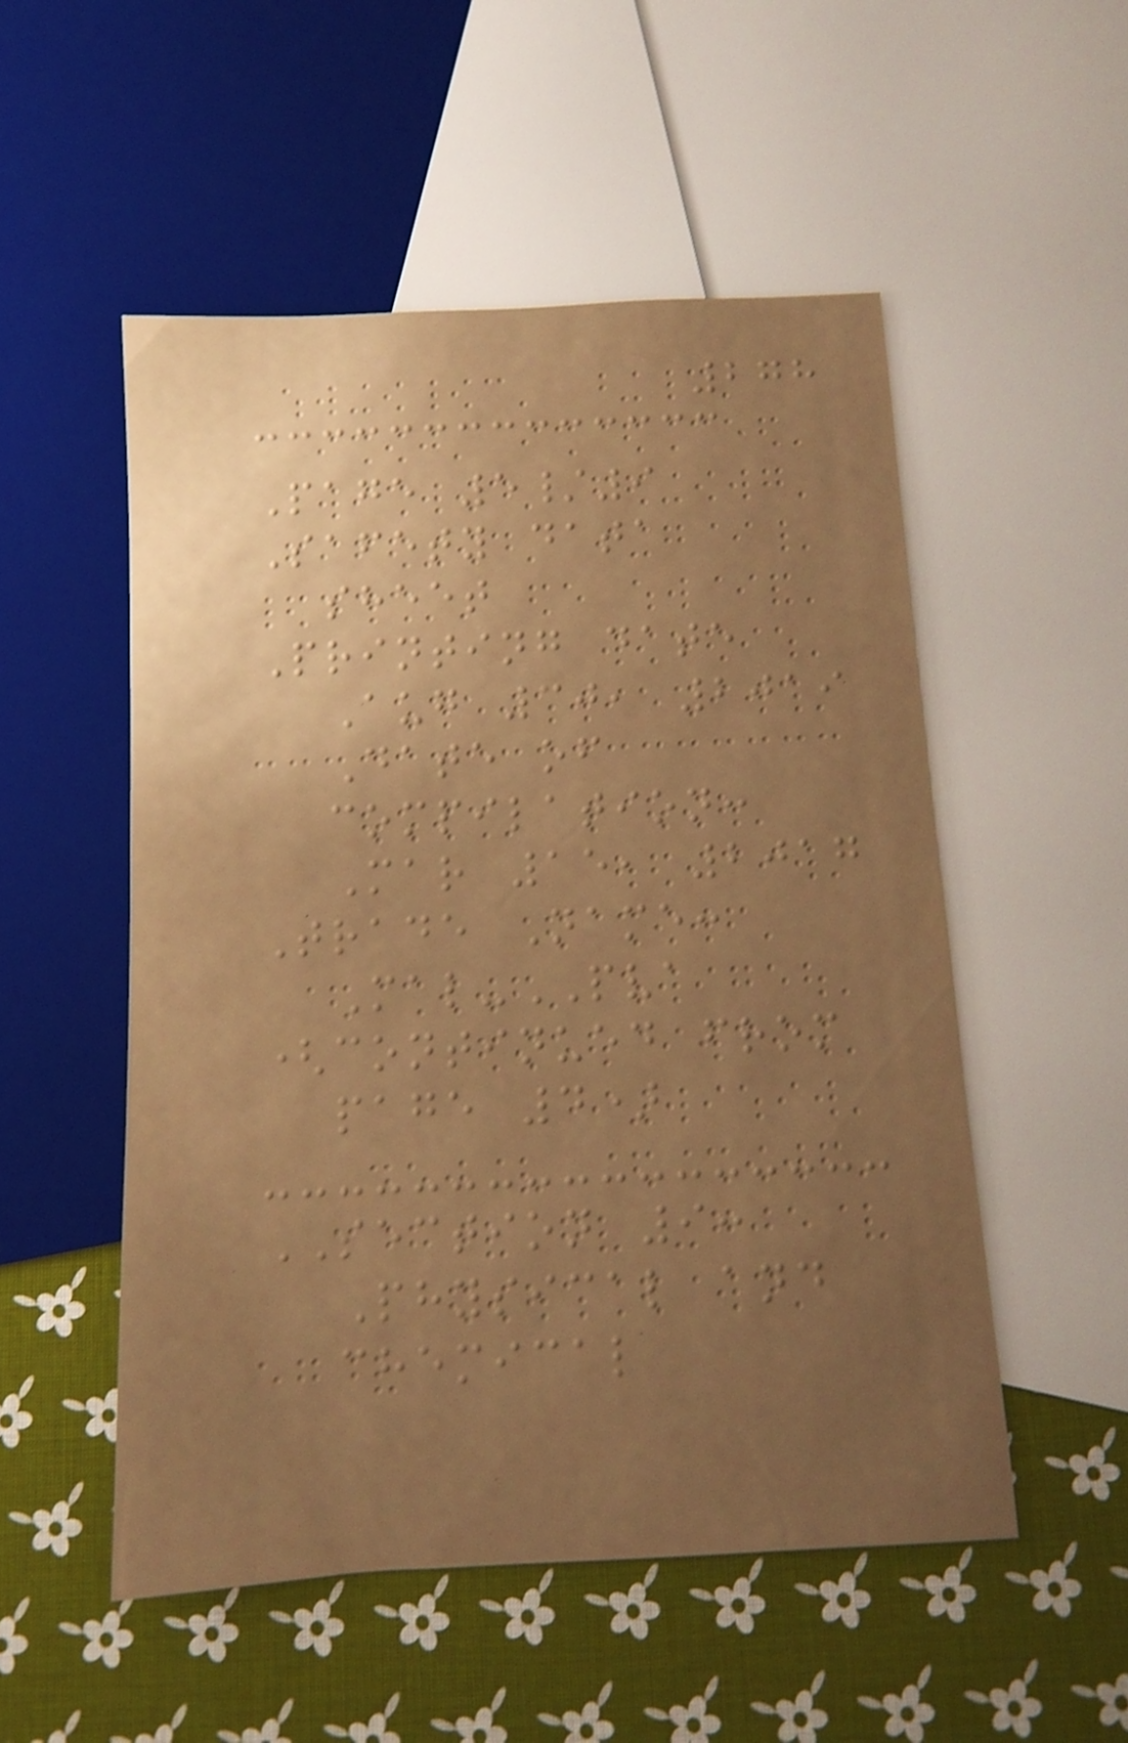278
Page 5/9
Safety data
sheet
Printing date
Aug 30, 2019
Date of
compilation:
Mar 15, 2017
Trade Name:
Mal-PVA
(continued from
page 4)
SECTION 9:
Physical and
chemical
